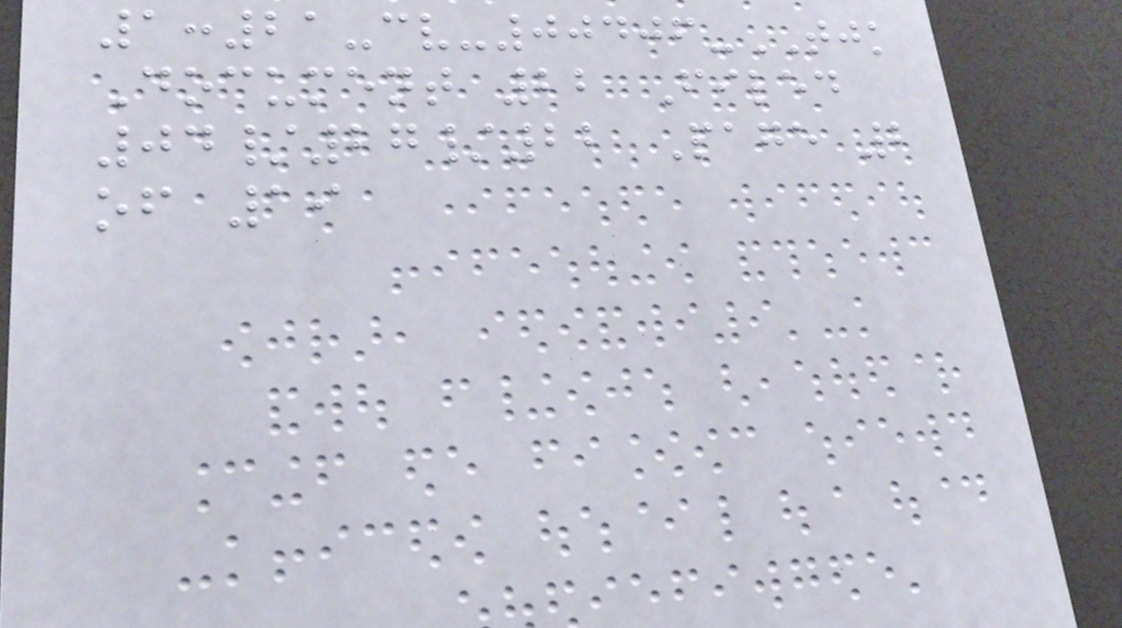1:21-cv-00406-TJK
Document 22 Filed
04/27/22 Page 2
of 19
